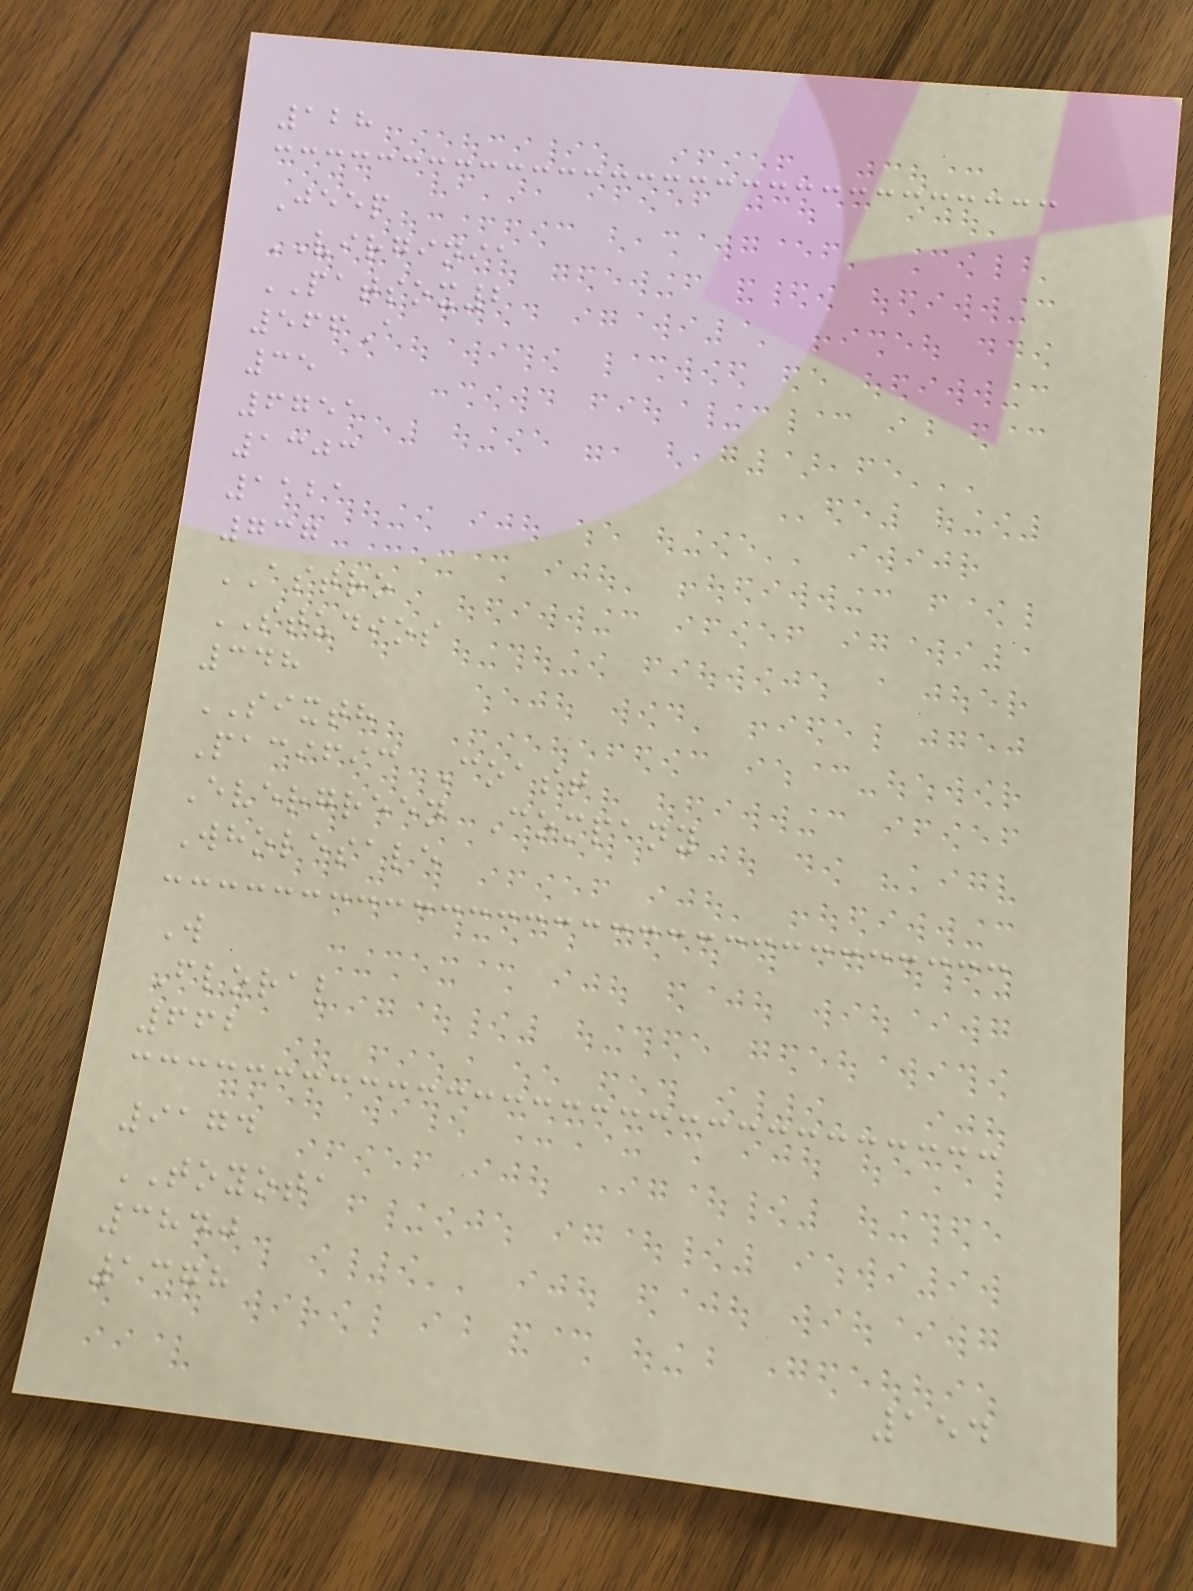128
Jeep
VIRGINIA
PATSOX2
566A
35
6751
1303
1121
737
ASTRO
STUDIOS
348
SIXTH
Pacific Coast
Evergreen Company
Wholesale
W
Floral
662
9174
TOYOTA
3840
1378
154
